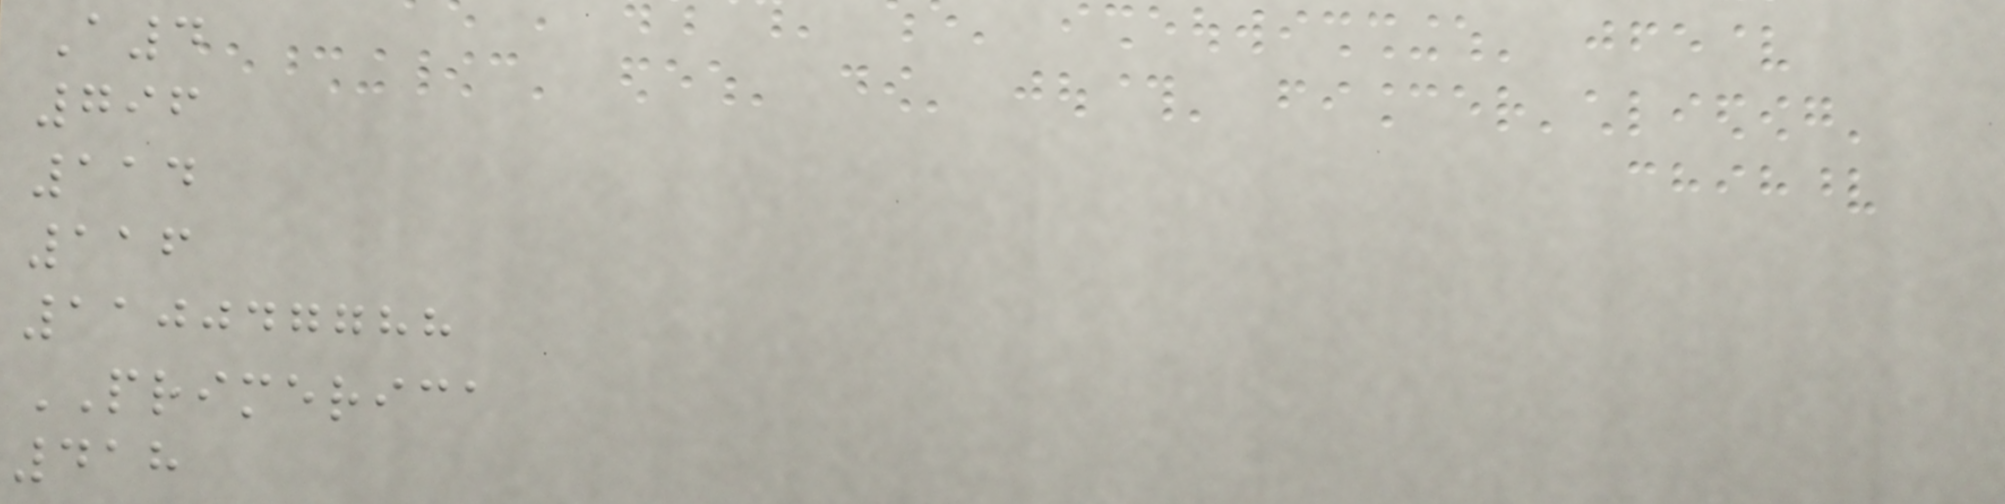A4
796
114
116
110047788
PRIMERICA
418
